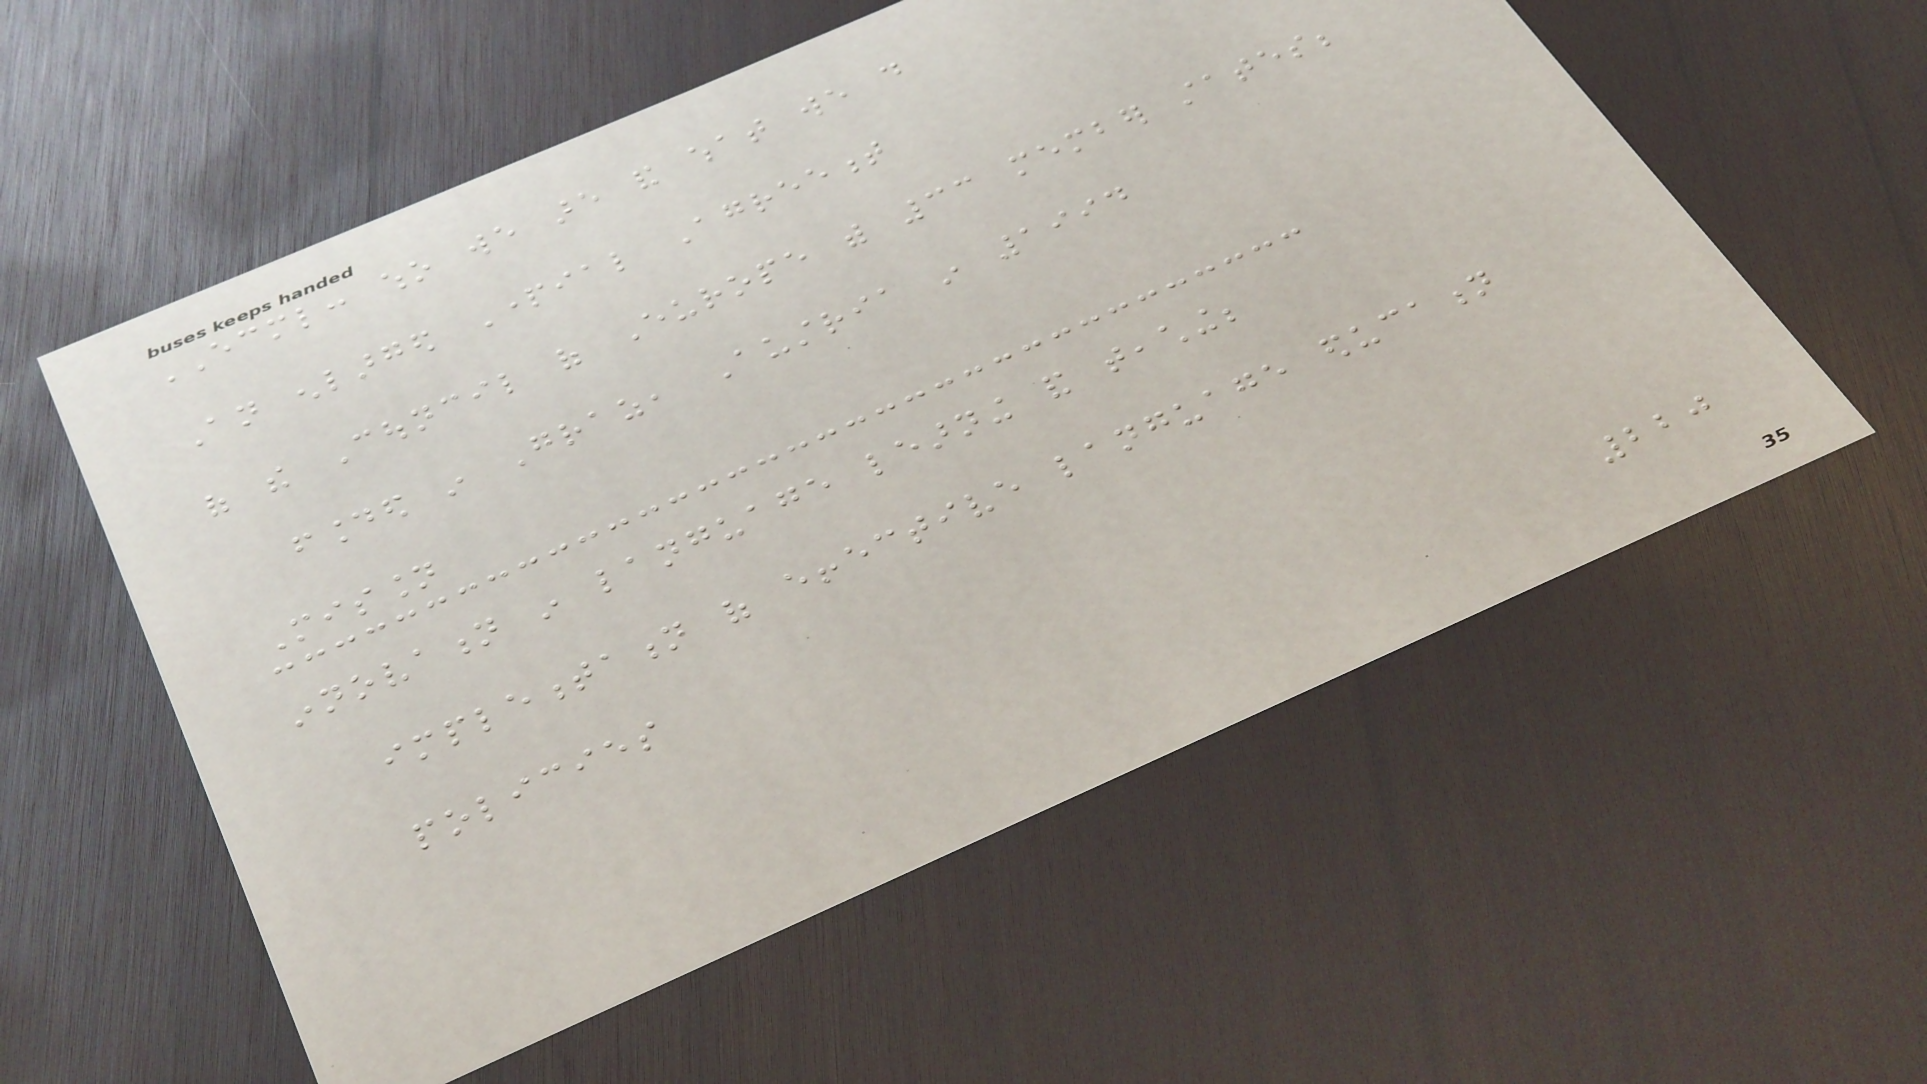ECML: who we are and what we do
An enlarged Partial Agreement
of the Council of Europe with 33 member states;
founded in Graz, Austria in 1994
Mission
innovation in language learning and teaching;
implementation of effective language education
policies
220
